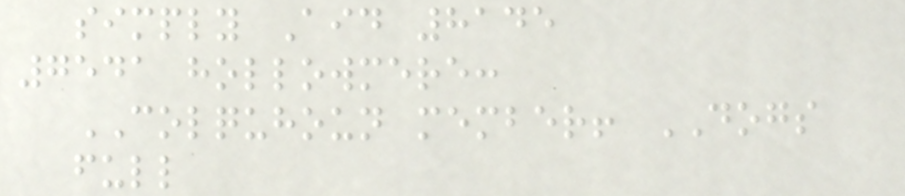simply Aid 8145
7541 hollowmere:
COLQUHOUN member! DOGS
full
